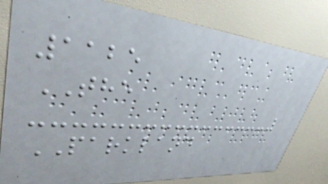1125
THE
PARKLAND
